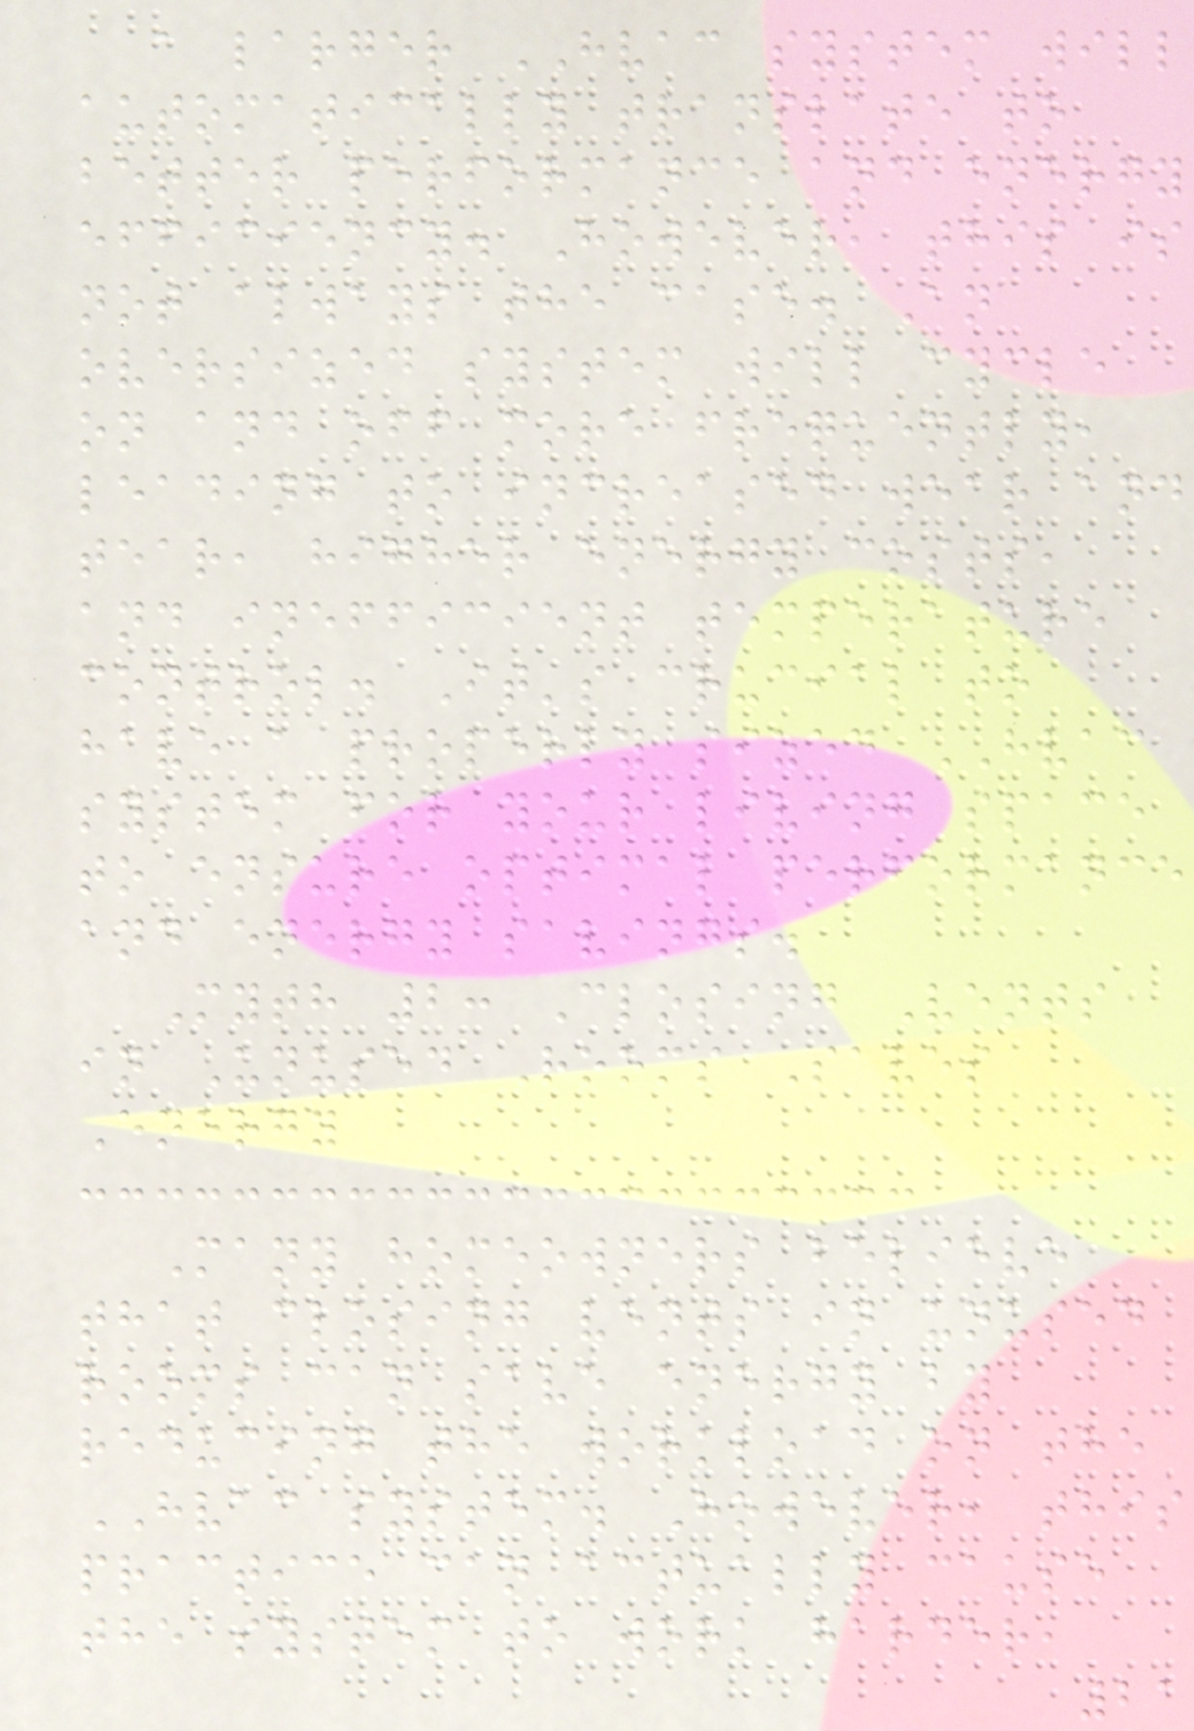a larger HVAC system will
automatically translate to
better performance and energy
efficiency. However, this is
not always the case. An
oversized system will cycle
on and off more frequently,
leading to increased wear and
tear, higher energy costs,
and inefficient temperature
control. It's crucial to
have a properly sized HVAC
system for your living space
to ensure optimal performance
and energy savings.
Myth 2: Closing Vents
in Unused Rooms Saves
Energy
Many homeowners believe
that closing vents in unused
rooms can save energy by
reducing the workload on the
HVAC system. However, this
practice can actually cause
the system to work harder,
21
